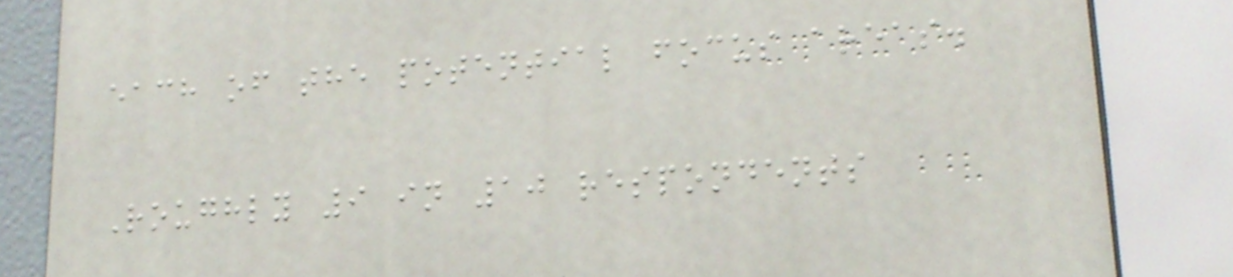each of the potential focus areas.
Roughly 9 in 10 respondents
